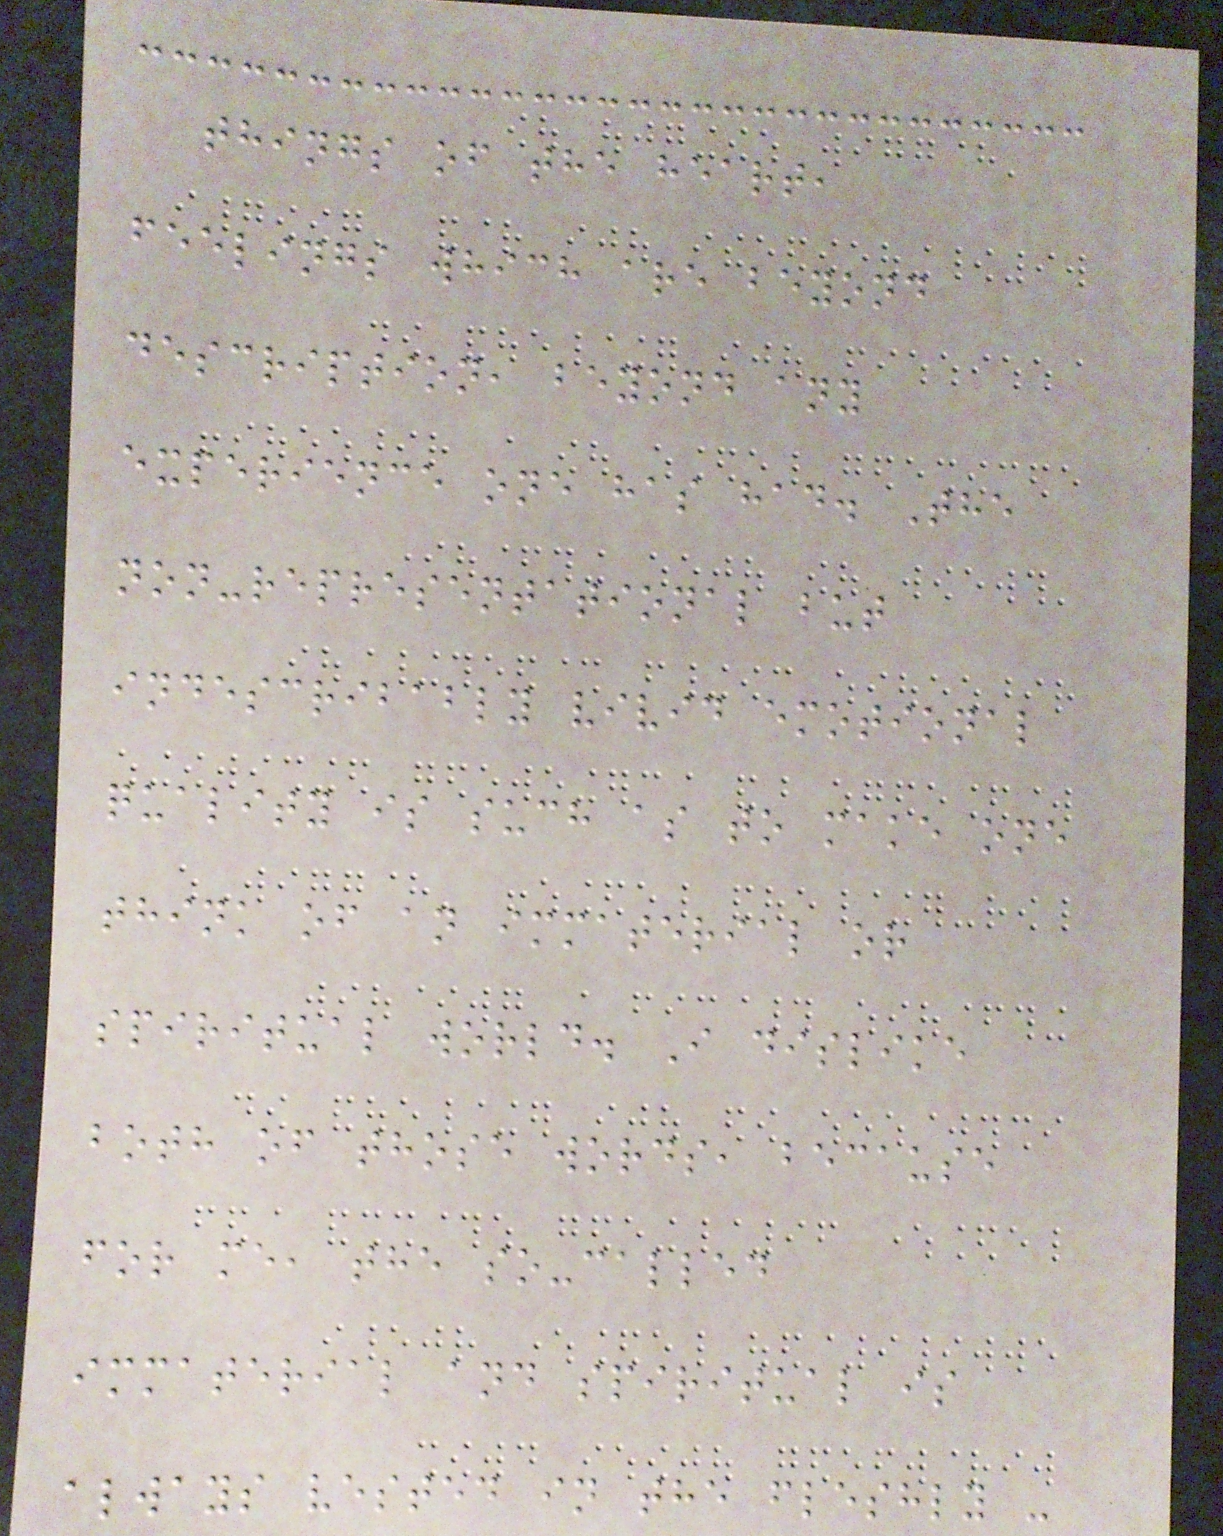things of the heart,
feelings which are beyond
description, beyond any
experience one has had. The
non-representational but
indescribably vivid emotional
quality is such as to make one
think of an immaterial or
spiritual world. I dislike
both of those words, because
for me, the so-called
immaterial and spiritual is
always vested in the fleshly -
